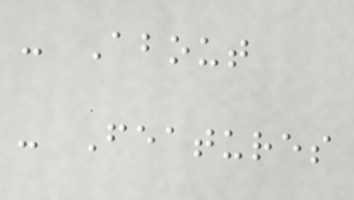- About
- Features
